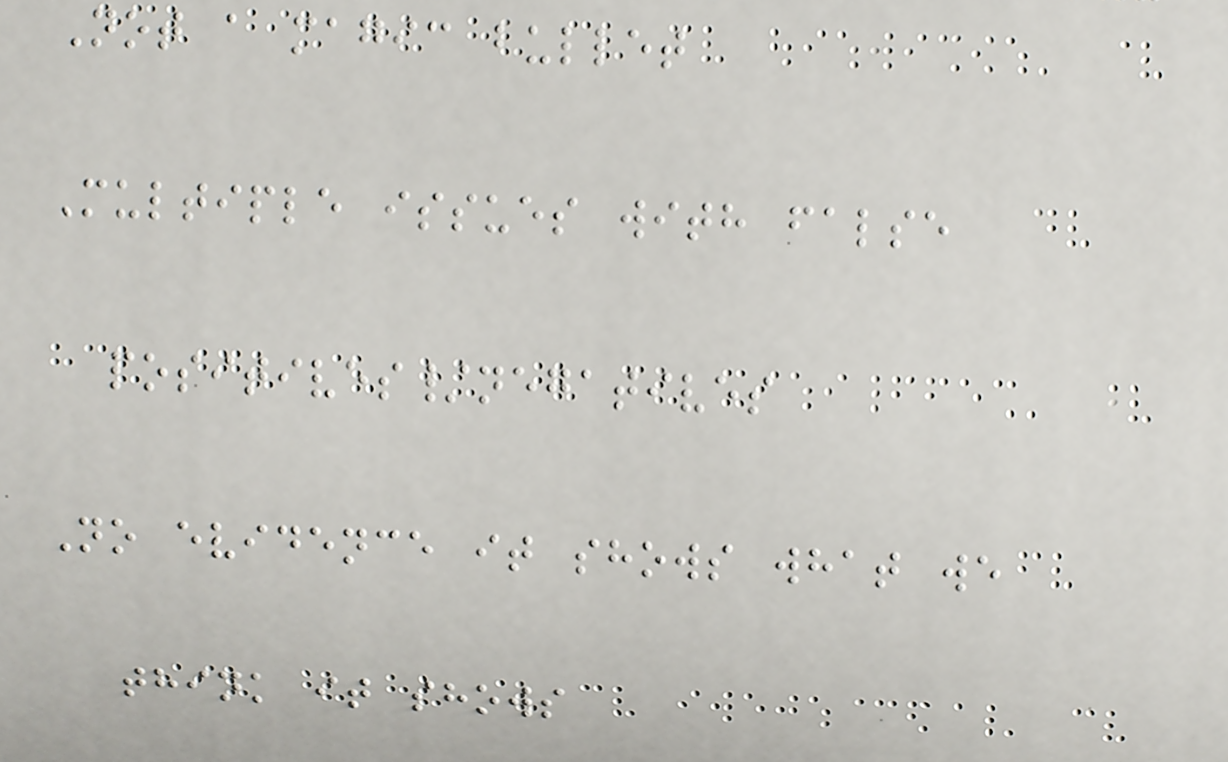Not a magic bullet
Multiple issues with false
positives/negatives
No evidence it shows what we
think it shows
